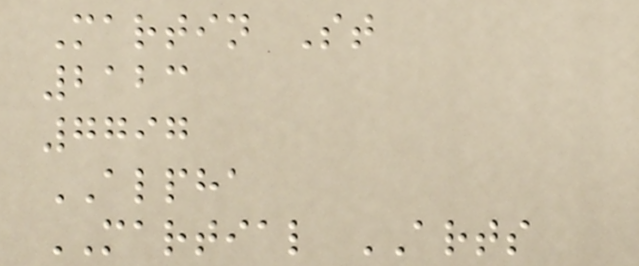Martin St
2123
7797
ALPHA
MARTIAL ARTS
